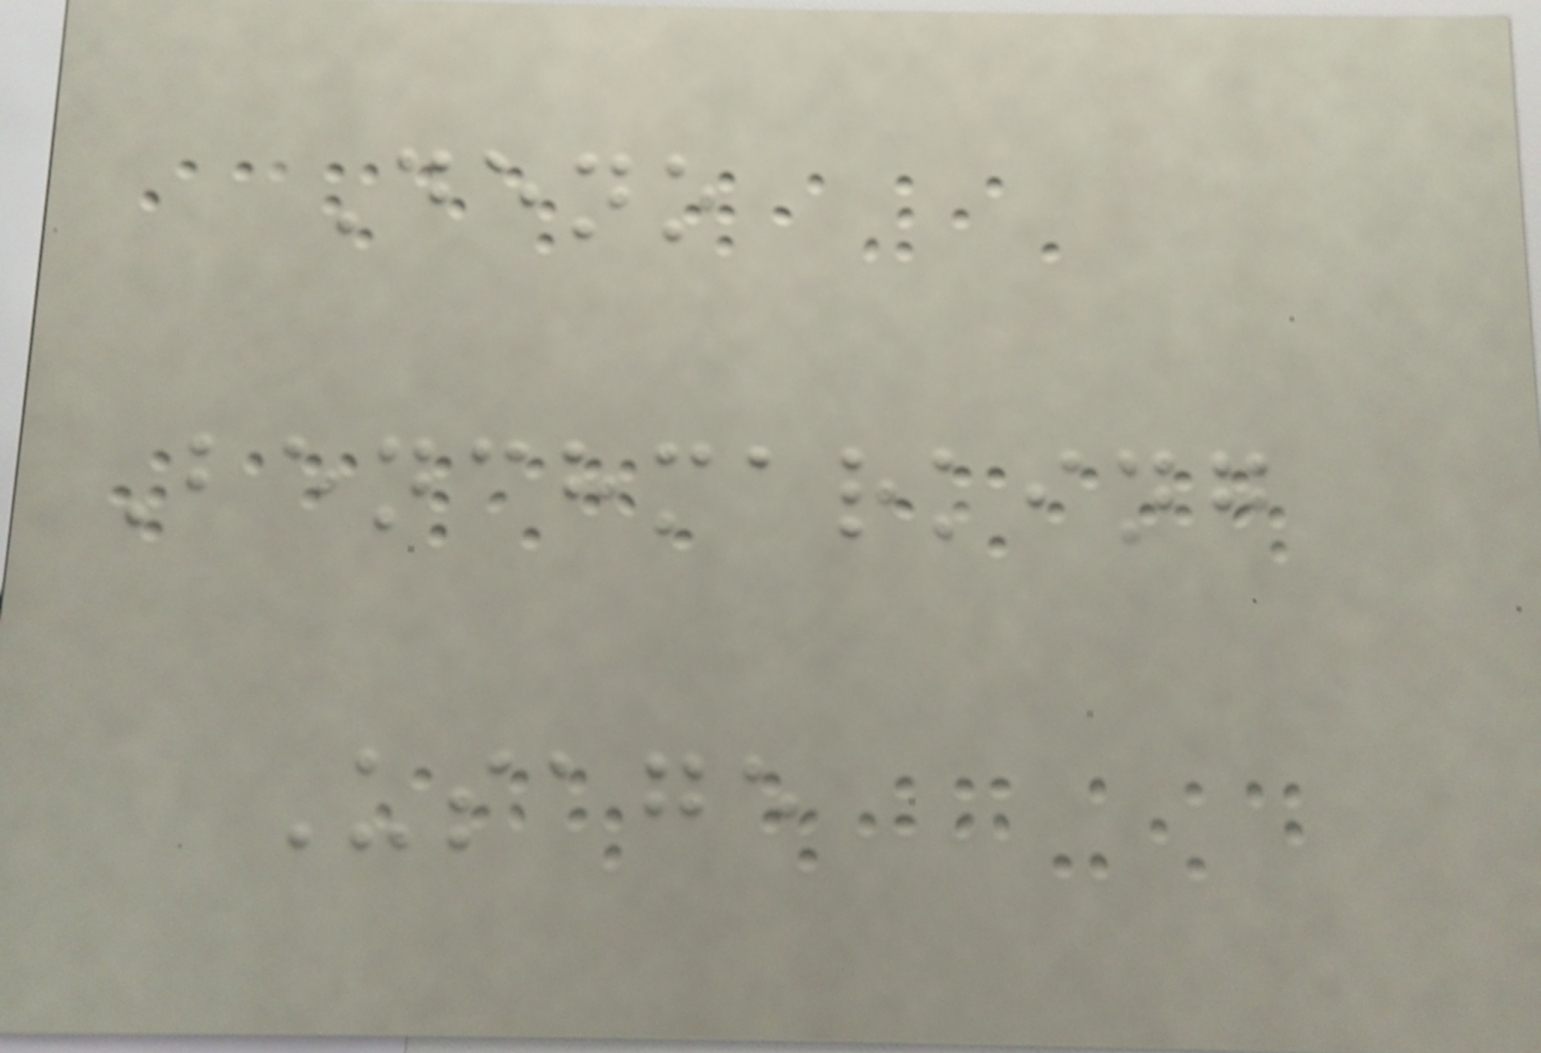Deno
Benchmarking
Usage
